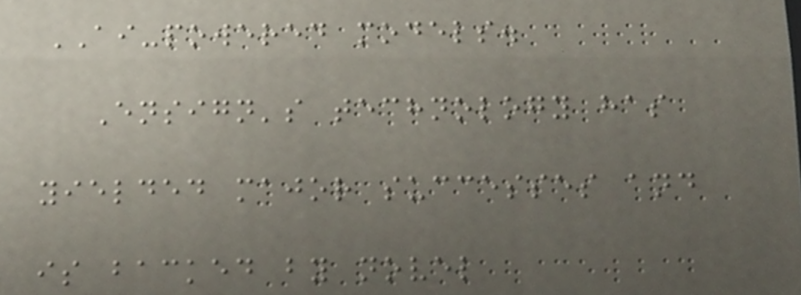AI-powered models.
Ensign's technology has
yielded major successes and
is backed by novel
